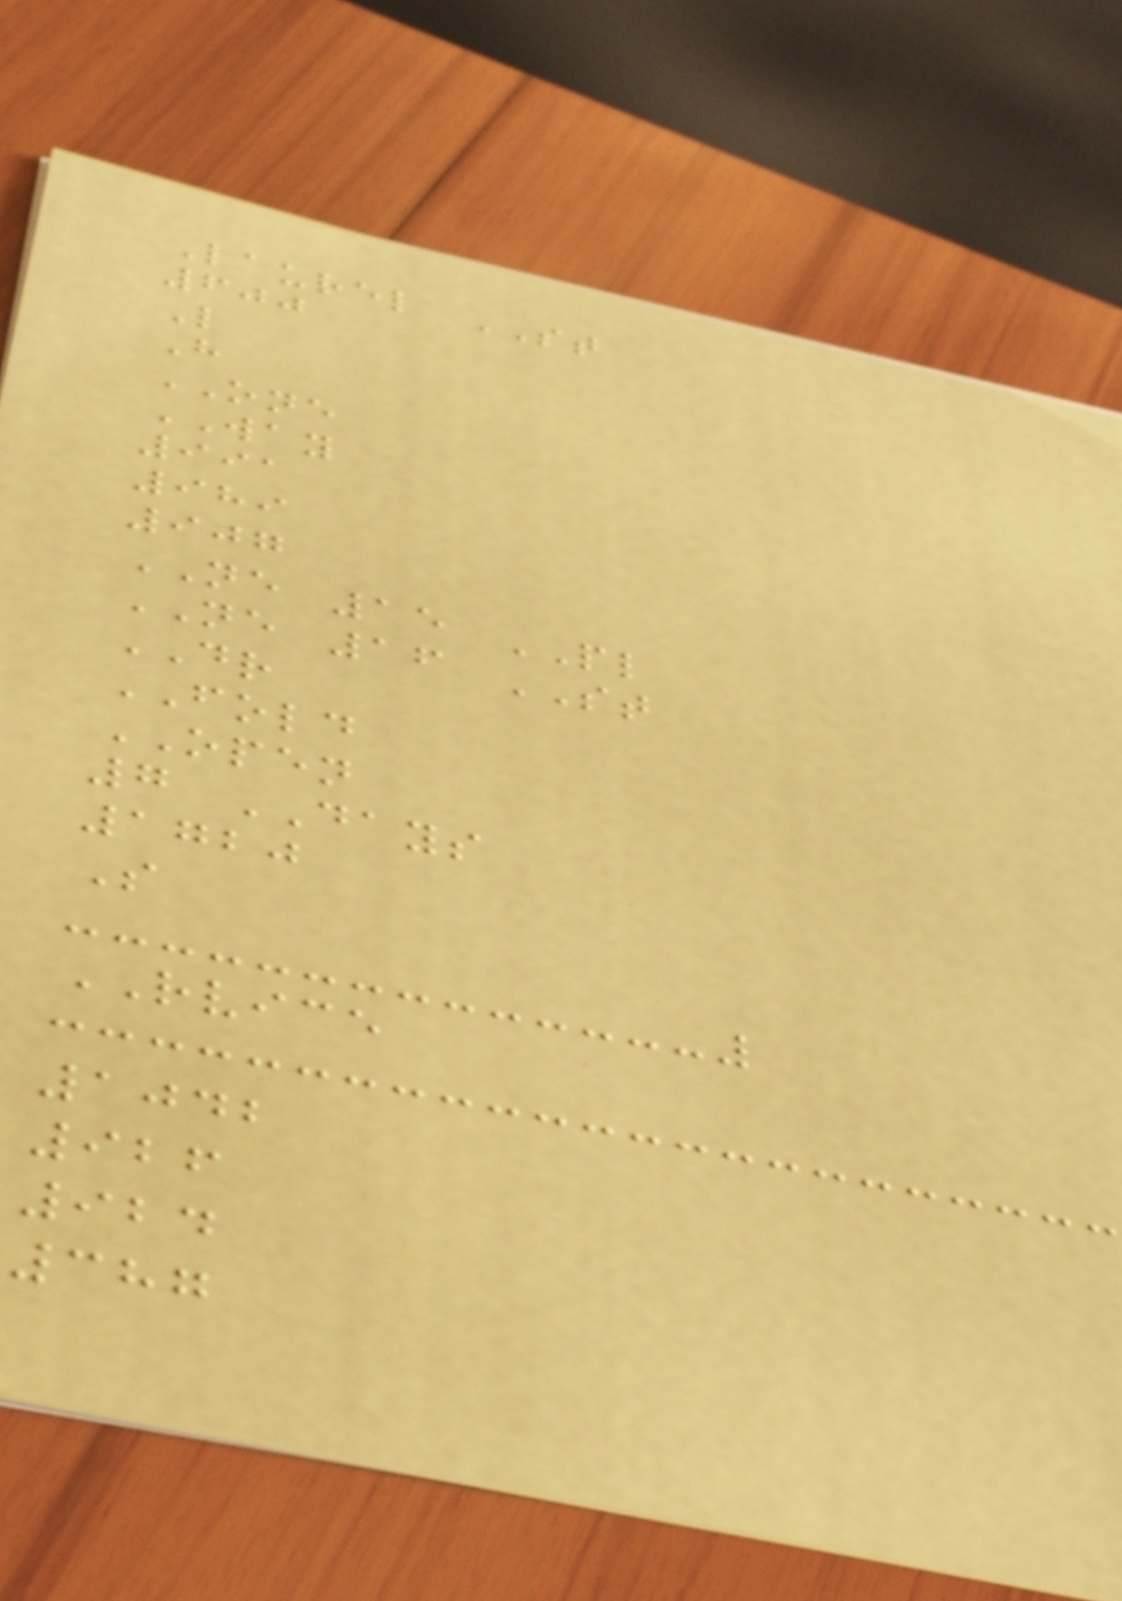Laurel ST
600
L
H
ONE
WAY
991
989
907
NE 15 PL
NE 16 ST
DR
FOLD
OPEN
7 DAYS
1720
S
RVICE
1042
926
924
387
